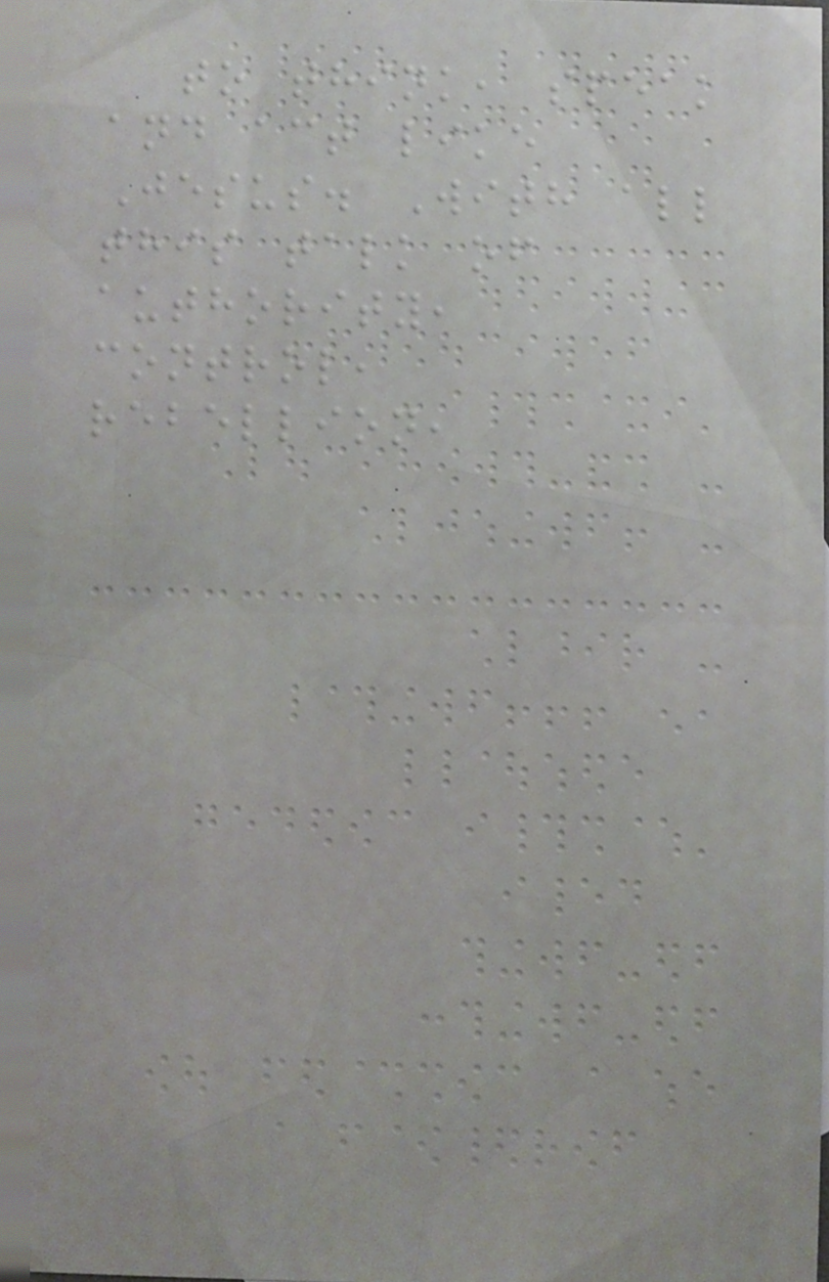to think, speak
and act like
Jesus. With all
this talk of
authority,
control,
rebellion,
